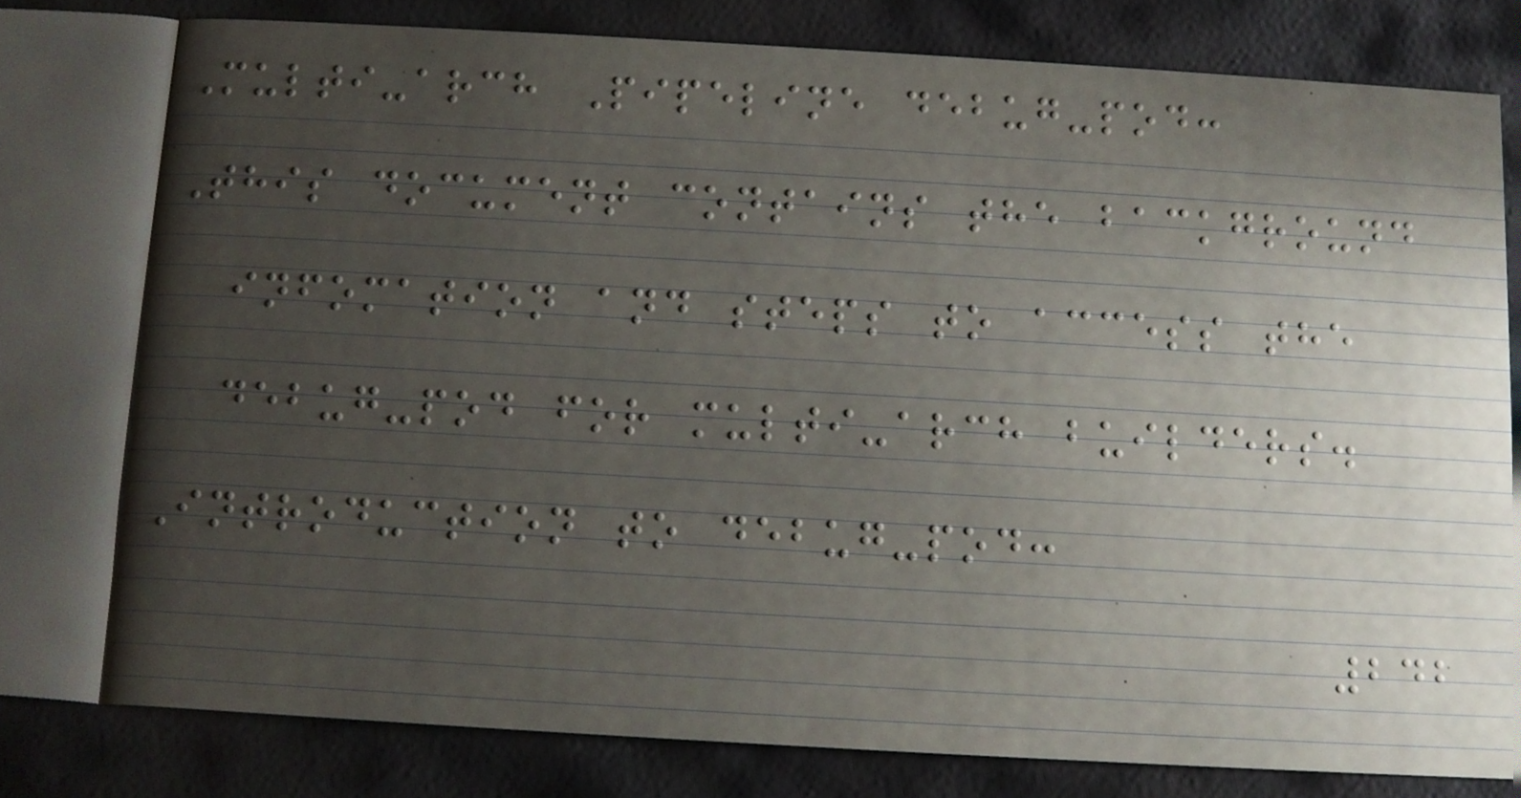Multi-arch Pipeline debug-pod:
This document contains the background
infomation and steps to access the
debug-pod for multi-arch builders.
Introduction to debug-pod:
242
